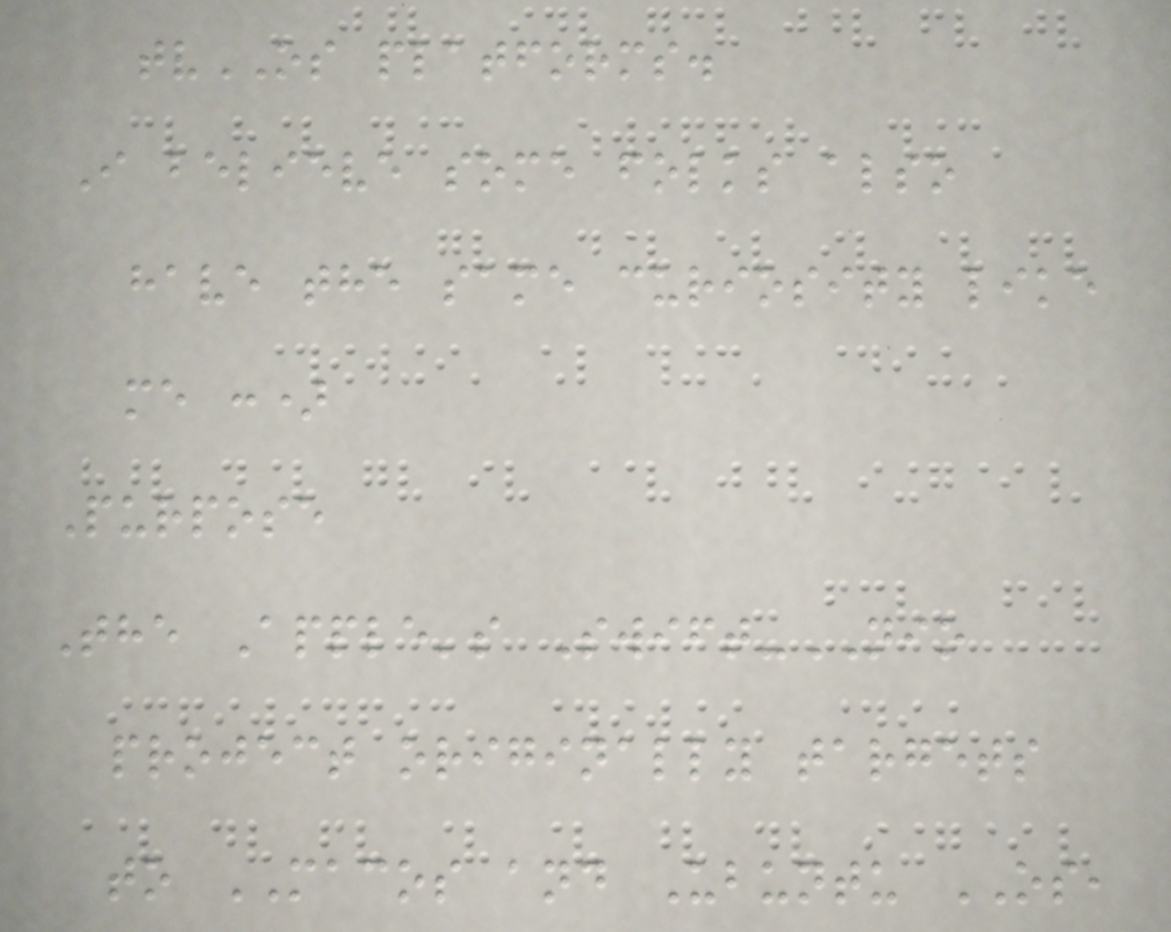tvOS platforms.
I believe some folks also
have the same curiosity like
me :)
Purpose
The Apple's Swift-NIO
project originally targets
to MACOS and Ubuntu OS,
